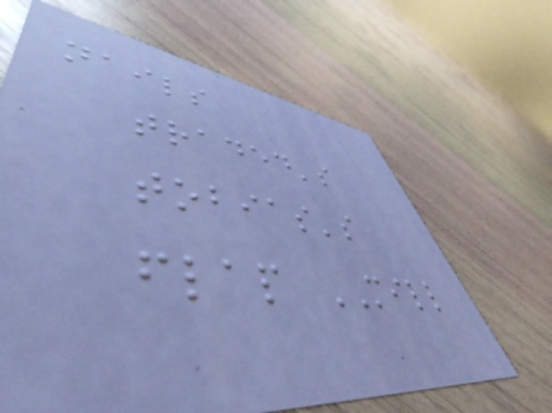nails
traded's
tobias's
flap MILL
